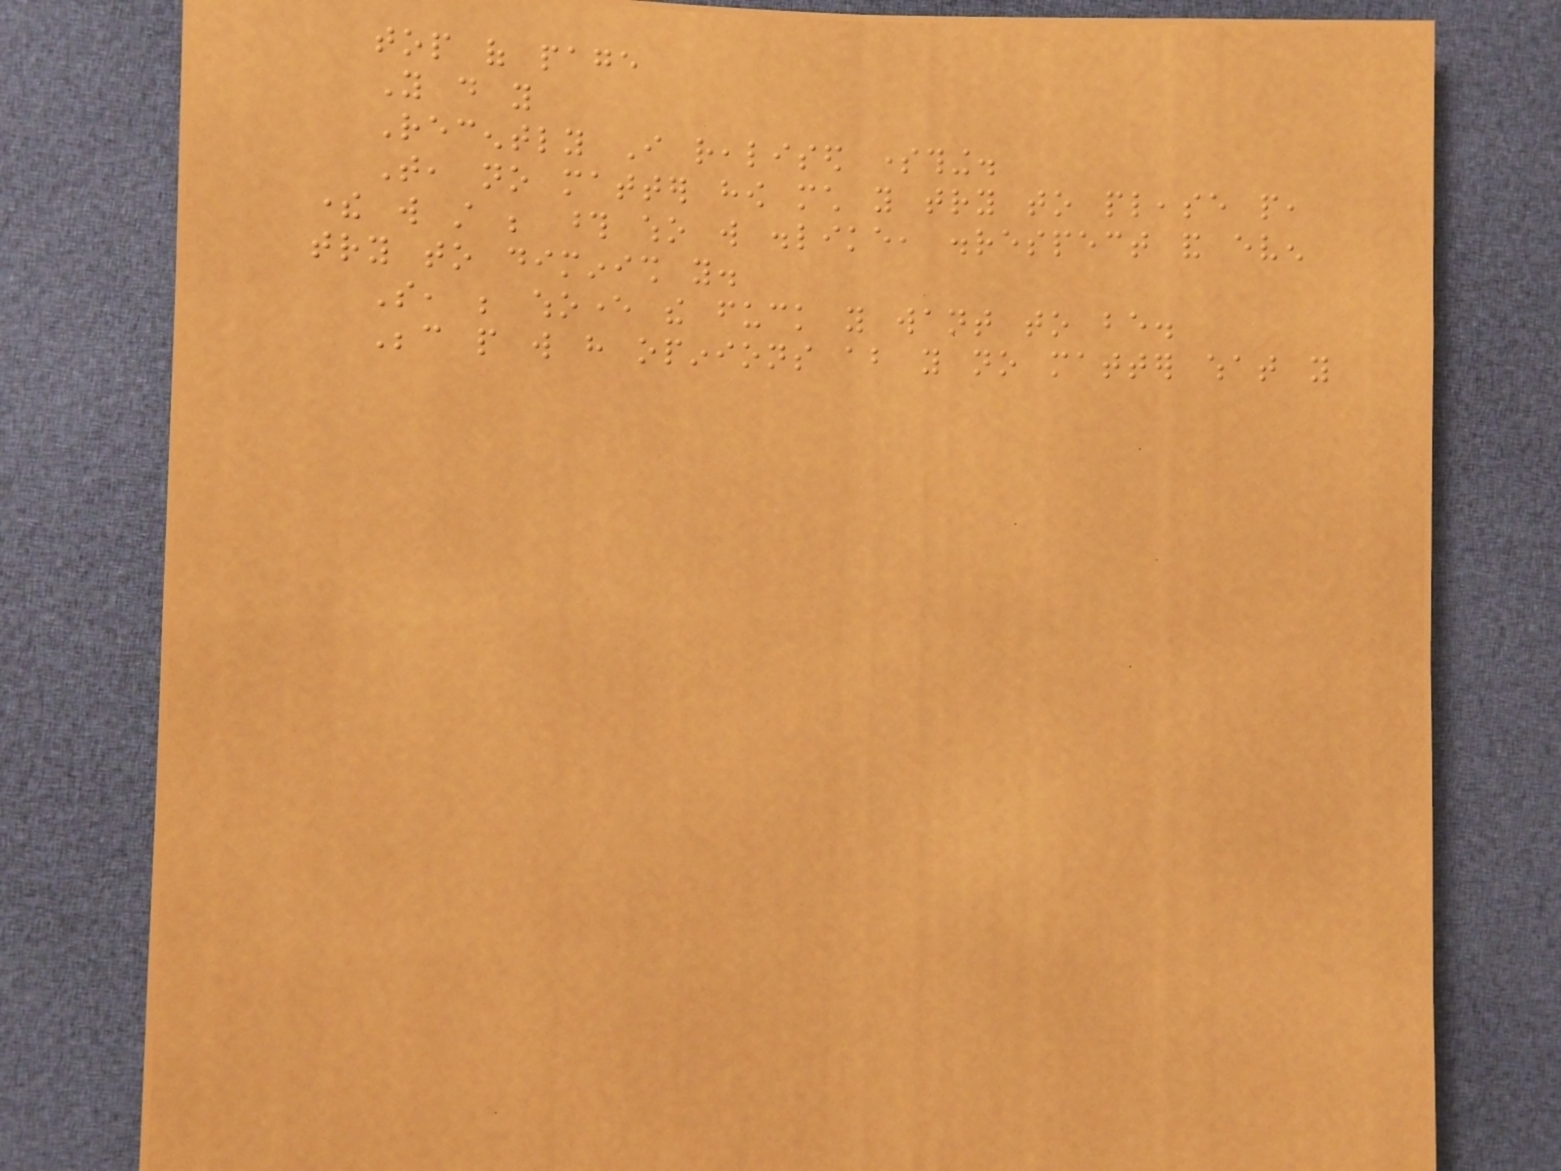top of page
You do you
Recently I realised something.
That, no matter how much you try to please people,
there will still be those who will dislike, disrespect and even
try to diminish you.
So, be whoever the fuck you want to be.
Because people will have opinions about you no matter what you
